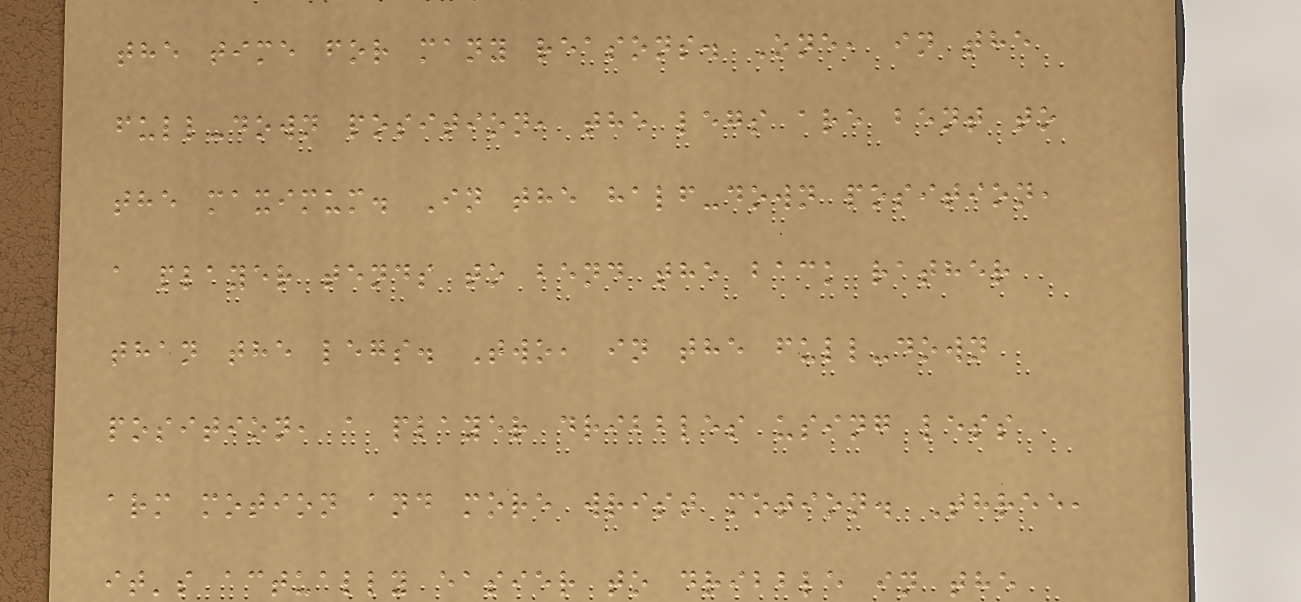the time for many reasons. One, in the
full-down position, the legs are bent to
the maximum. In the half-down position,
a player tends to bend the back rather
than the legs. Two, in the full-down
position, a player dribbles using less
arm motion and more wrist motion. Three,
it's actually easier to dribble in the
